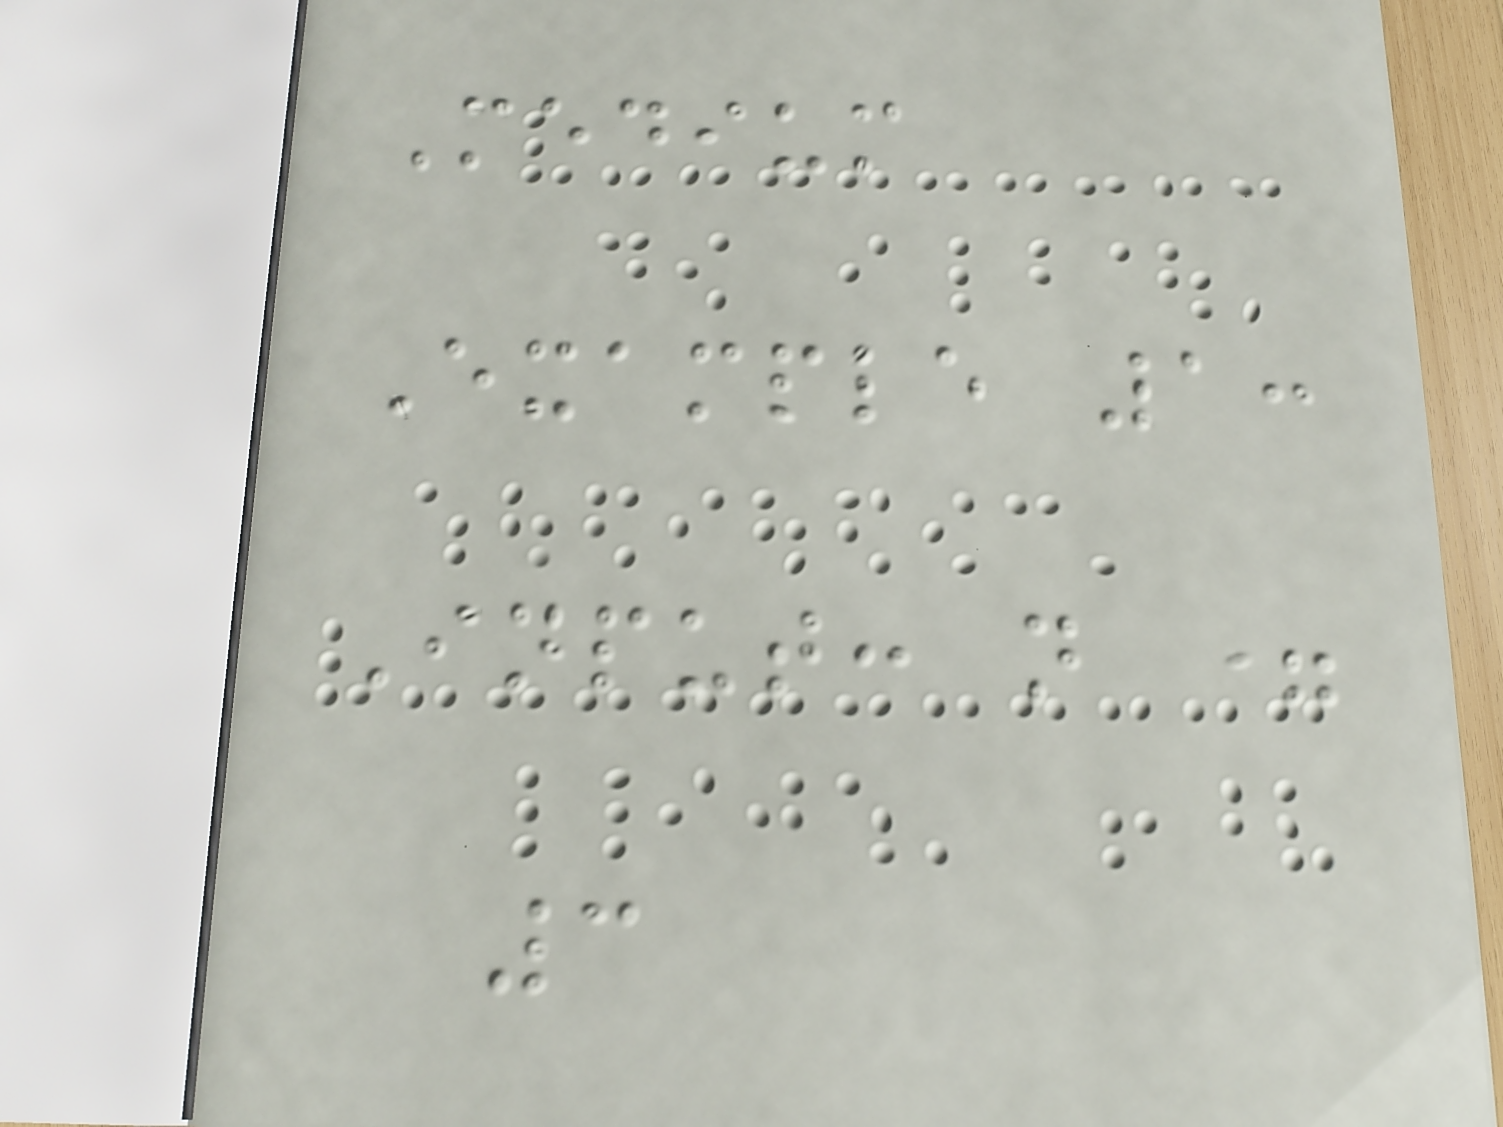Medium
Example 1:
Input: n =
3
